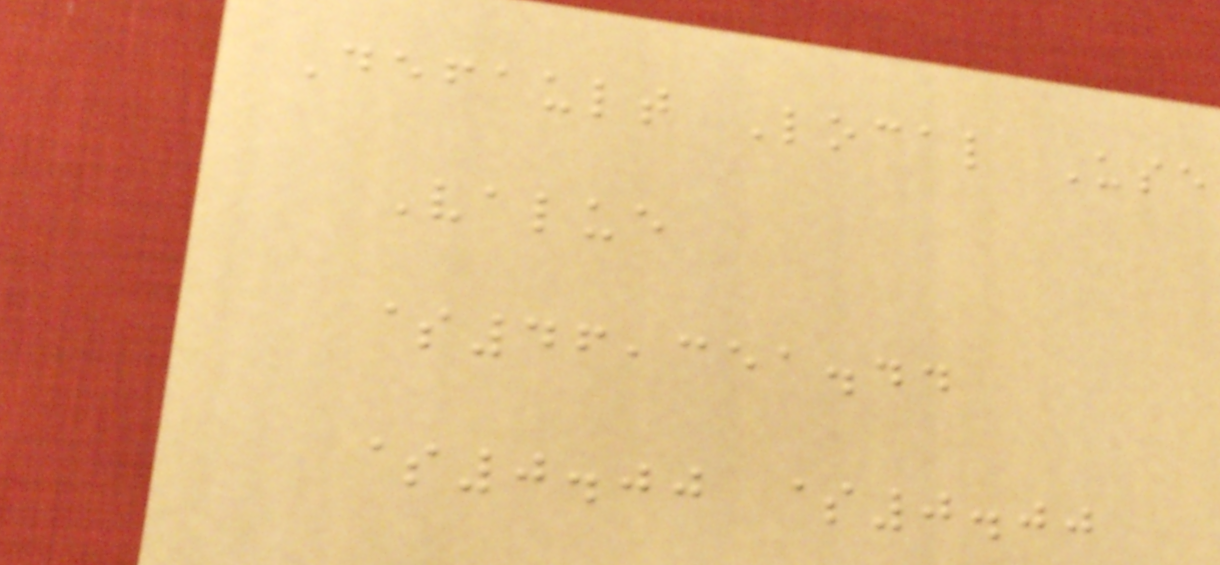Default Local Use
Value
$46,351.44
$0.00 $0.00
